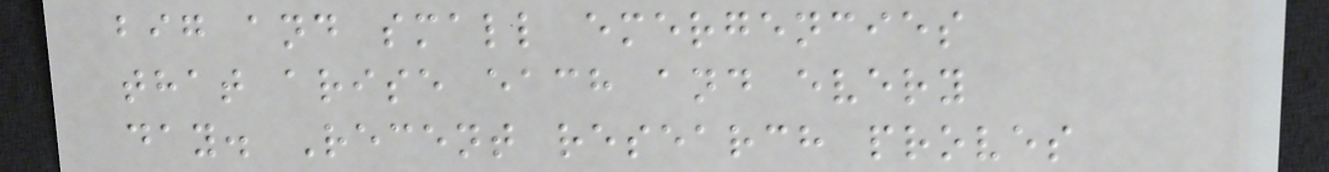big and small emergencies
that arise each and every
day. Recent research proves
